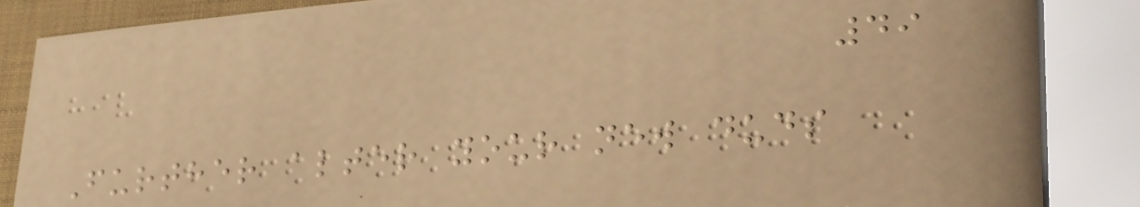49
Further alter your new duds
